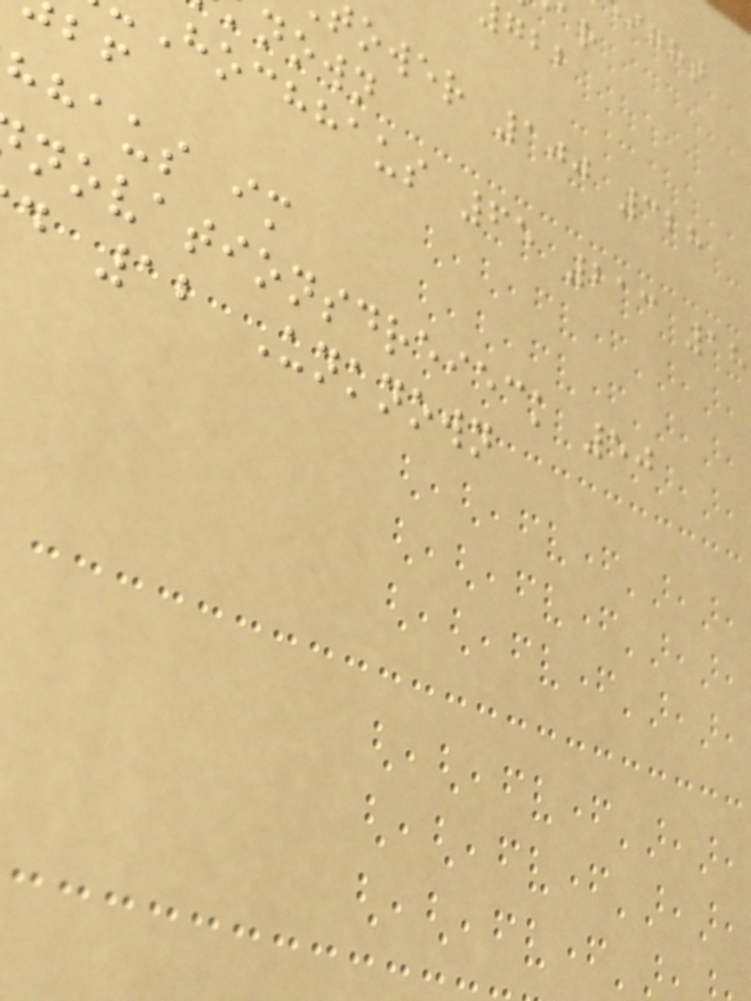ower 100 328
nown
Hochhaus 65 213 18
hhaus im
novationsdreieck 50
d 12 Unknown
